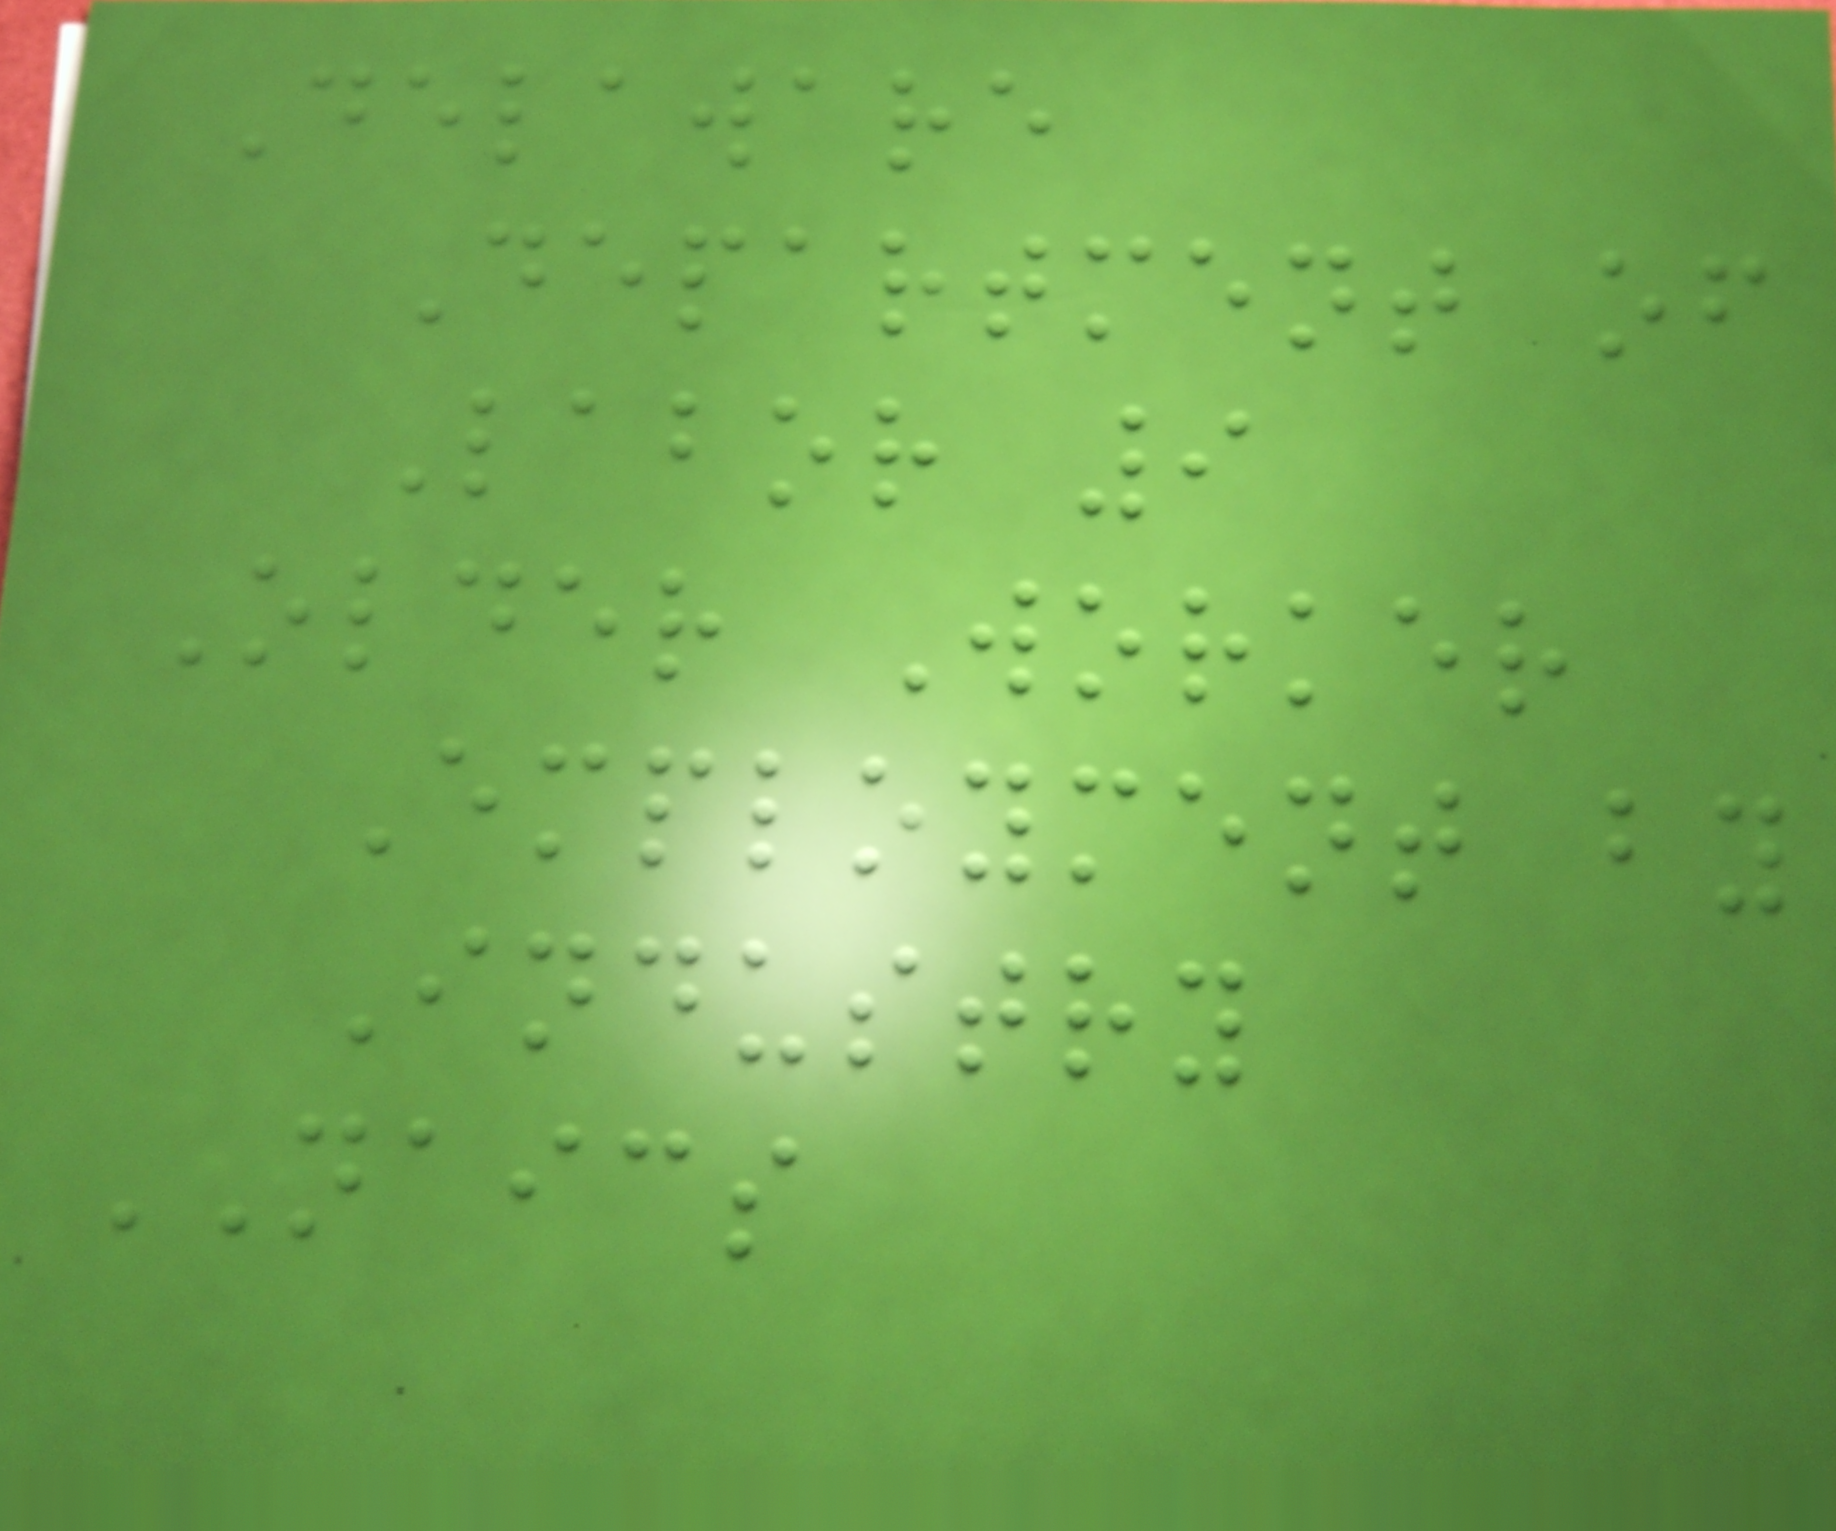Delaware
Department of
Labor 9
Older Worker
Employment by
Industry
NAICS
